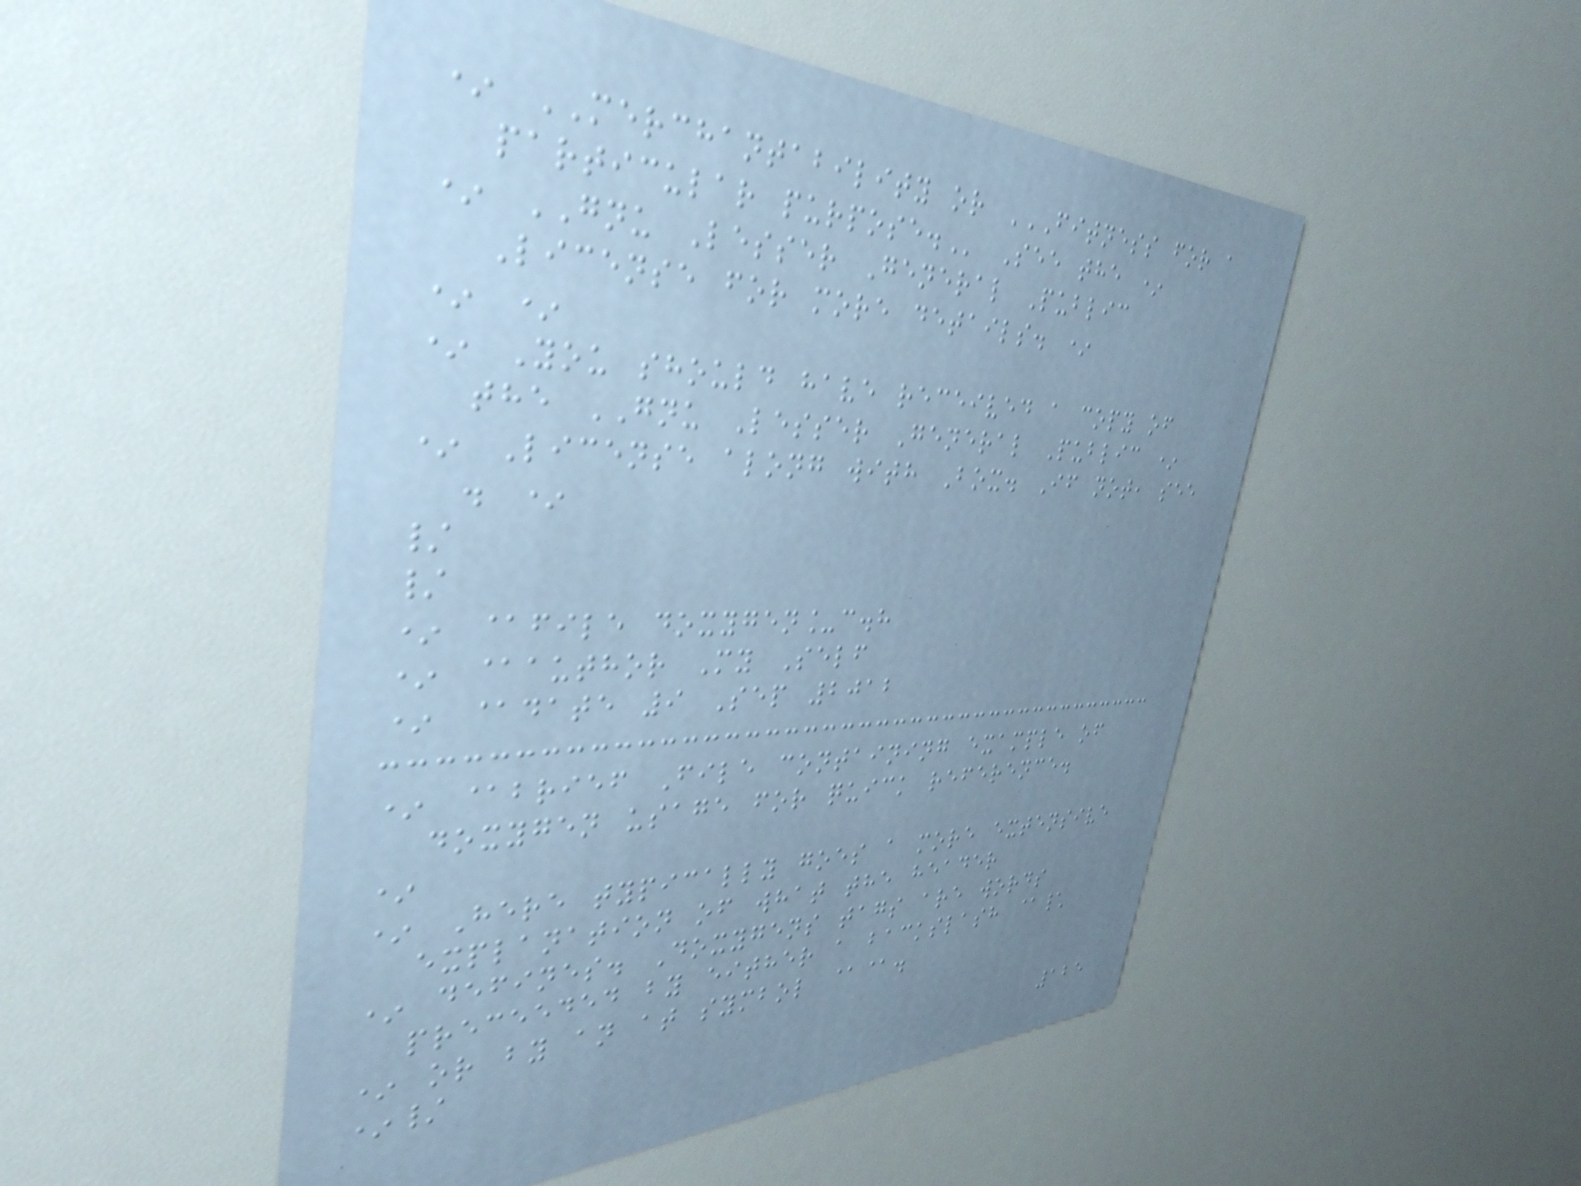* MERCHANTABILITY or FITNESS FOR A
PARTICULAR PURPOSE. See the *
* GNU Lesser General Public
License for more details. *
* *
* You should have received a copy of
the GNU Lesser General Public *
* License along with Box. If not, see
. *
/
/
* @file doxygen_c.h
* @author My Self
* @date 9 Sep 2012
* @brief File containing example of
doxygen usage for quick reference.
*
* Here typically goes a more extensive
explanation of what the header
* defines. Doxygens tags are words
preceeded by either a backslash @\
* or by an at symbol @@.
*/
125
